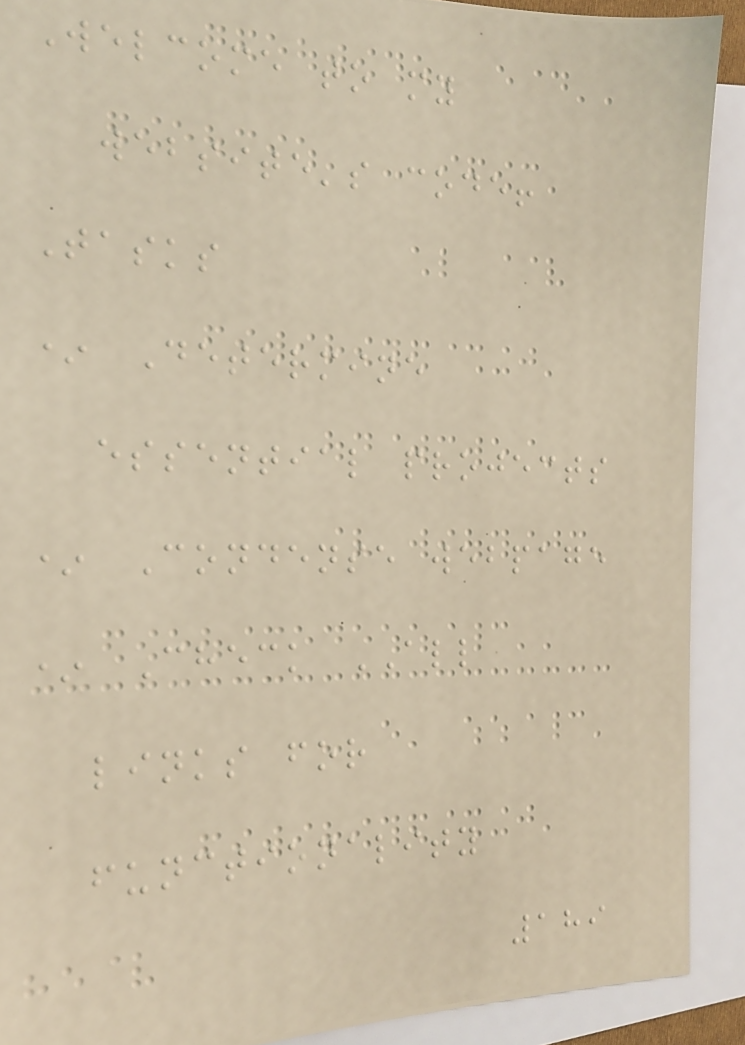Welcome to my
website's code!
Tasks
* Determine
essential projects
* Condense webpage
* Check ALL
links for
functionality
189
